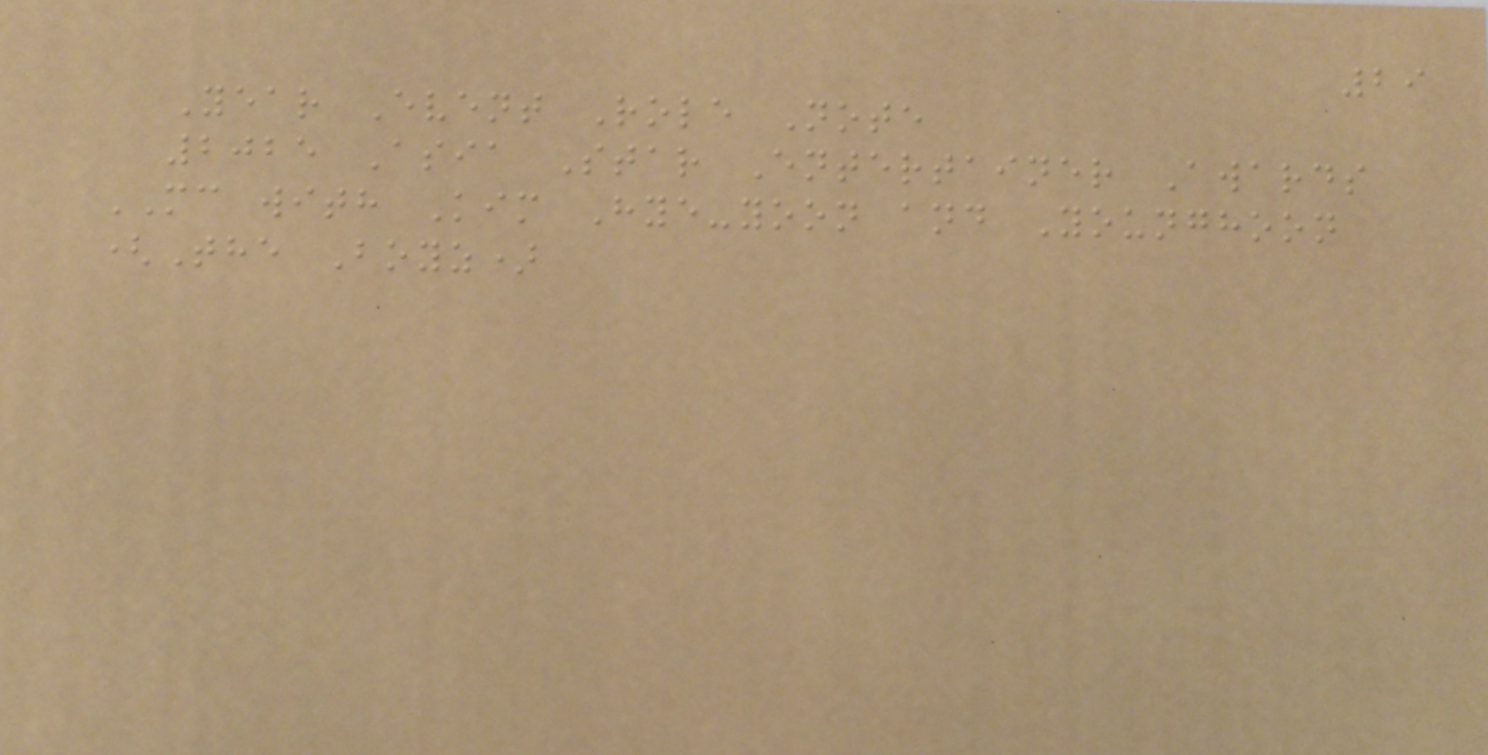29
Year Event Role Note
2025 Asia Star Entertainer Awards
MC with Kim Hye-yoon and Younghoon
(The Boyz)
